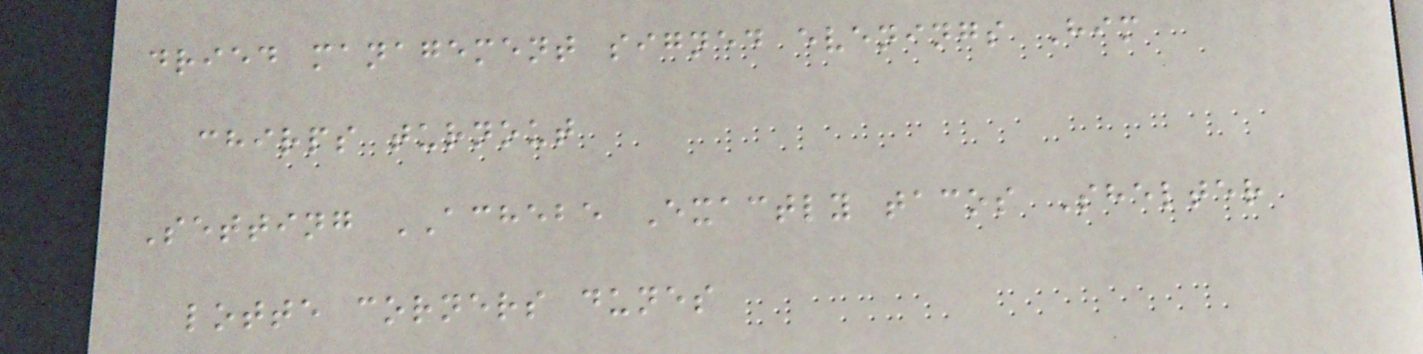dried management signed evenings Him
chirps turnout
Setting ACHEBE Exactly tacos Shelter
lotte corners dunes
